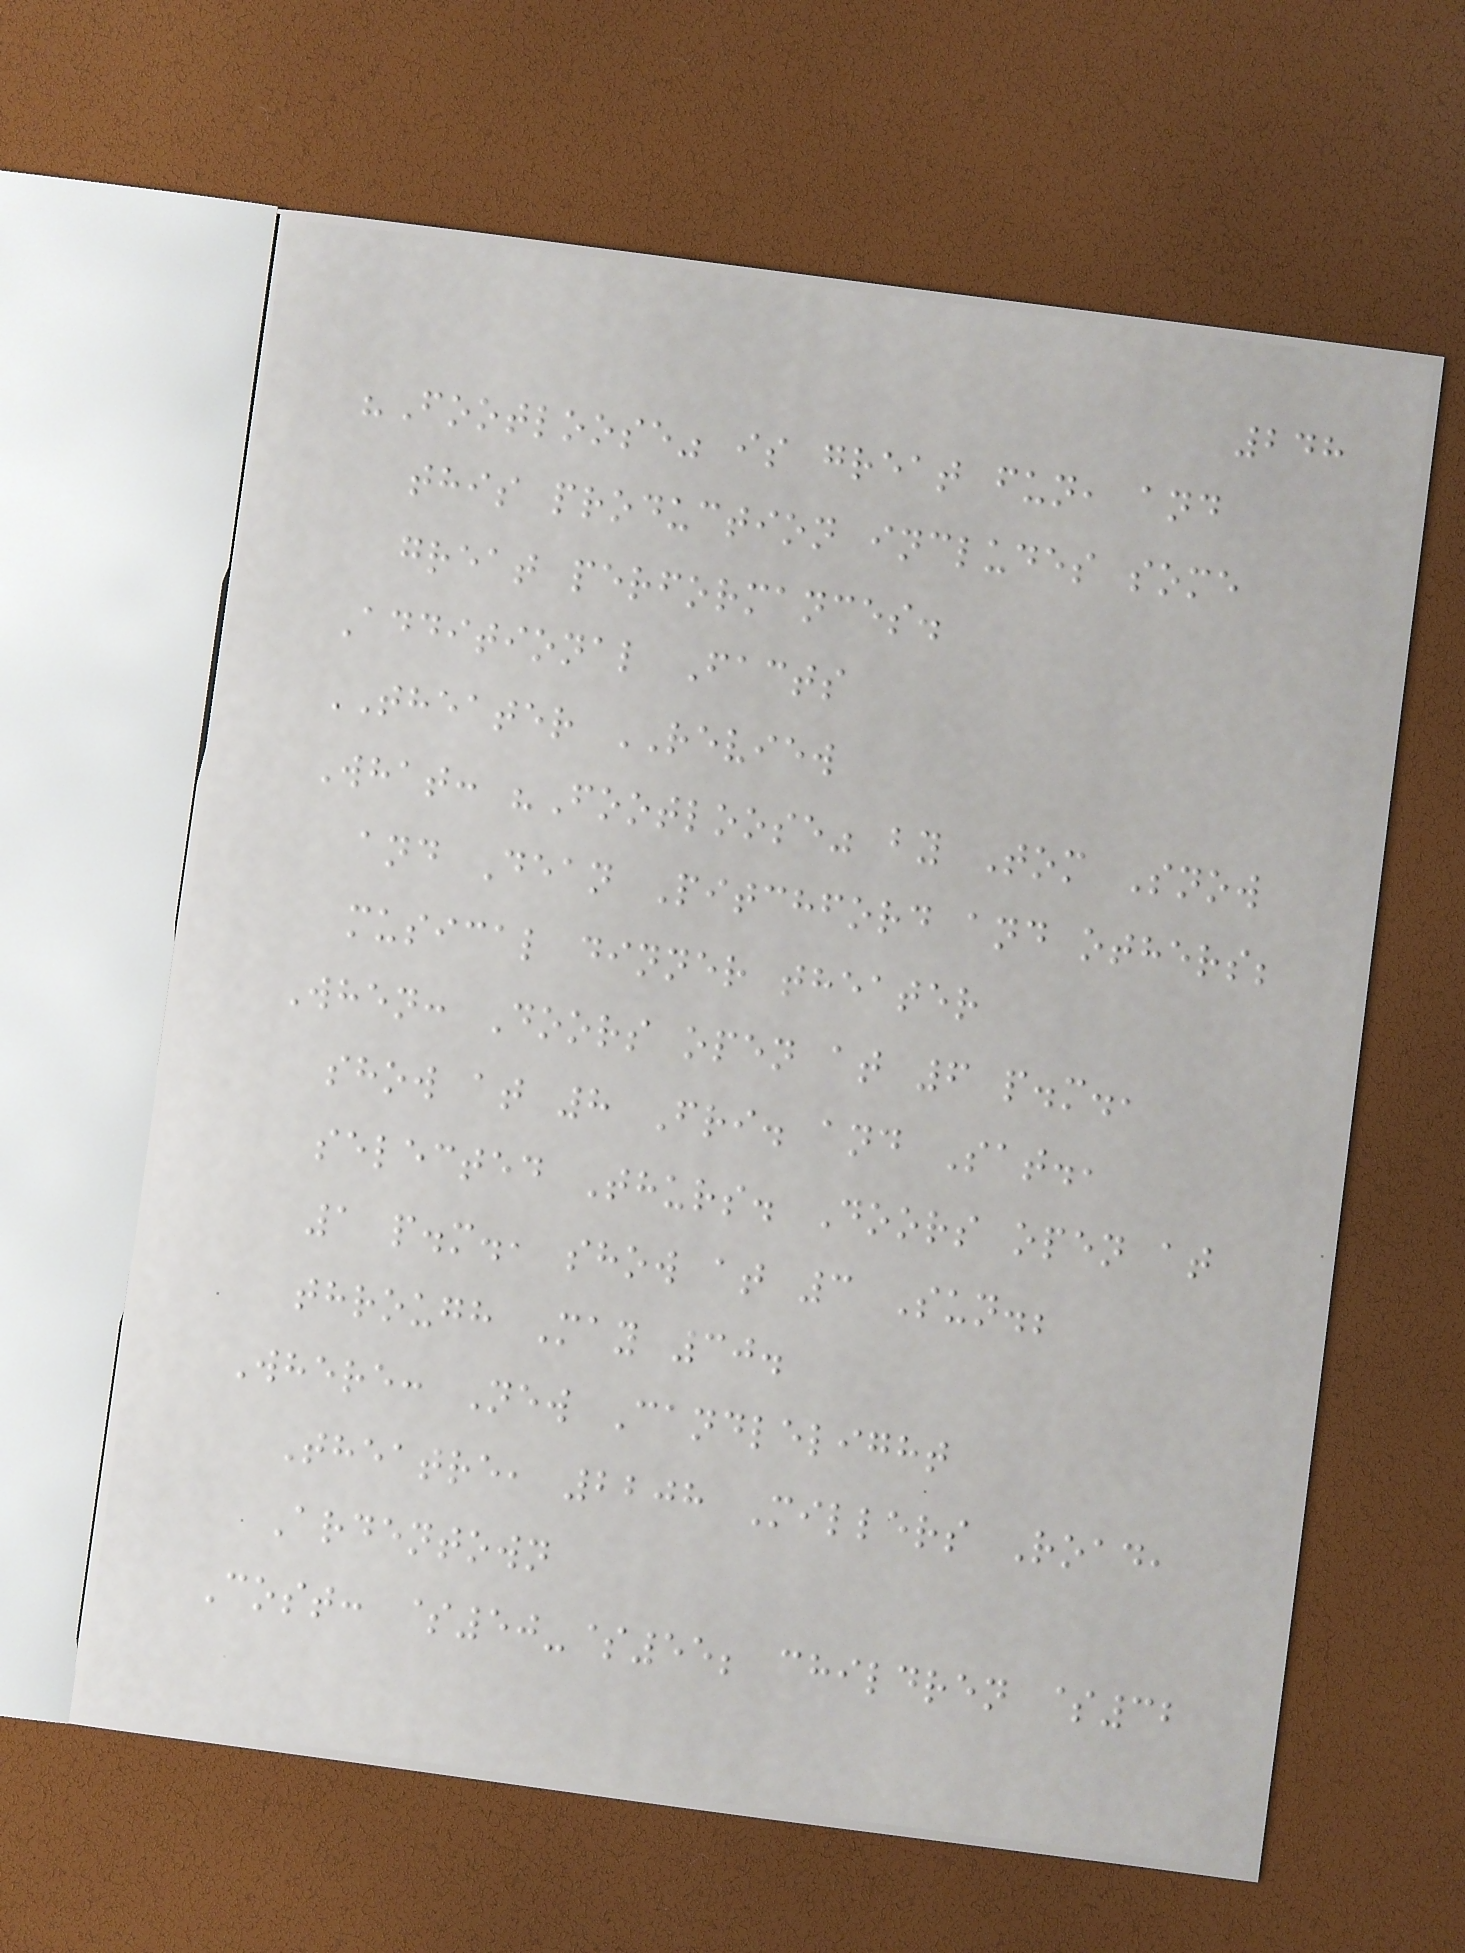248
"Footloose" is great fun, and
this production includes some
great performances.
Additional Facts
THEATER REVIEW
What: "Footloose" by Tom Snow
and Dean Pitchford and others;
musical dinner theater
When: Doors open at 6 p.m.,
show at 8 Fri. and Sat.,
selected Thurs. Doors open at
1 p.m., show at 3 Sun.;
through May 30.
Where: New Candlelight
Theatre, 2208 Millers Road,
Ardentown
Cost: $50-$55; children $32
